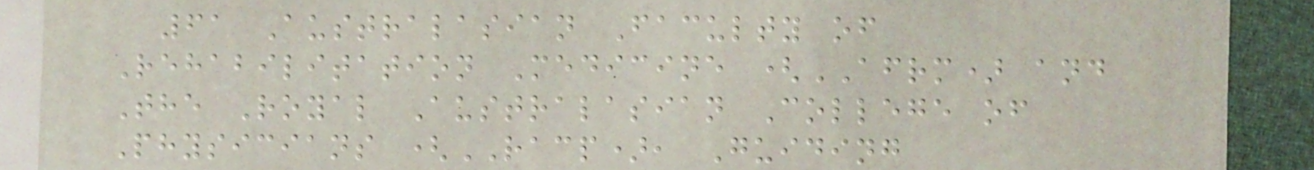61 Australasian Faculty of
Rehabilitation Medicine (AFRM) and
The Royal Australasian College of
Physicians (RACP), Guiding
